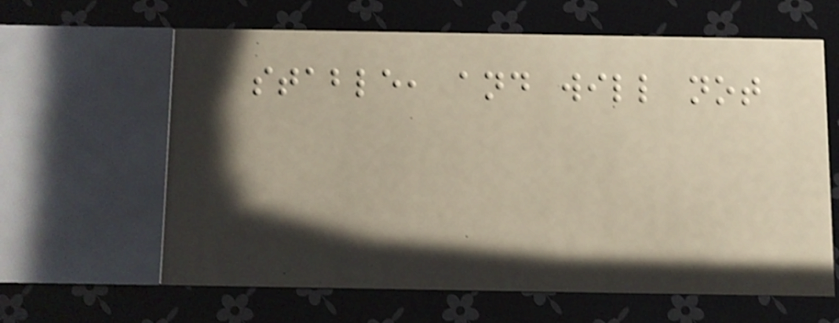stable, and will not
